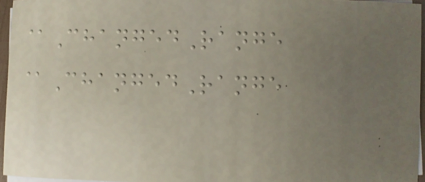@ChangedRange
@ChangedRange
